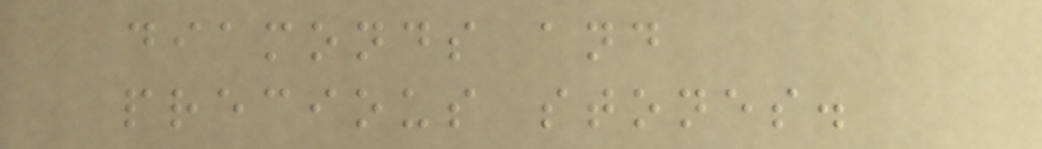diamonds and
precious stones.
